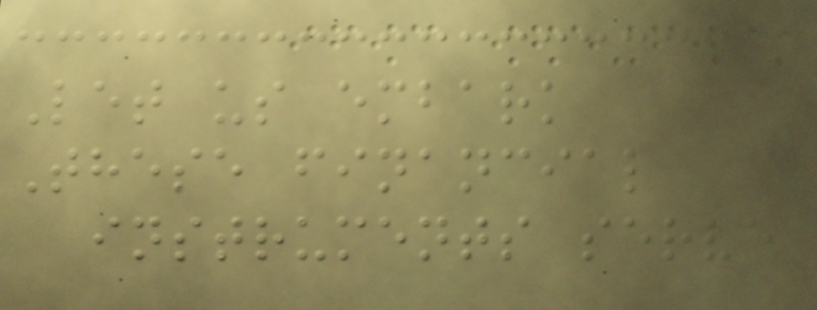Let us embark
These financial
instruments serve
